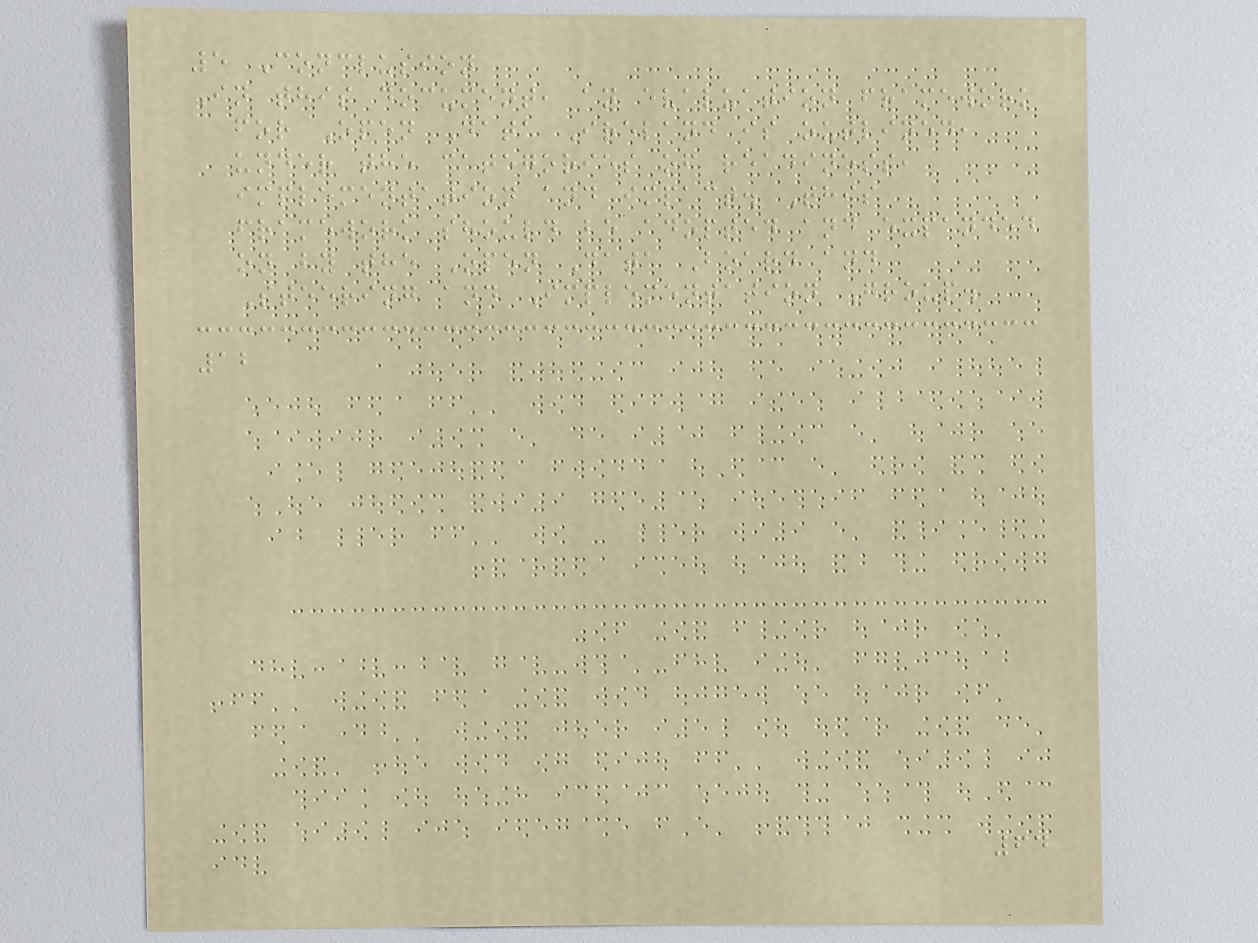5 Conclusion
In this document, an evaluation framework
for Open Data Ireland is outlined,
under the categories of readiness,
implementation and impact. This
framework should be adopted and expanded
on by the Open Data Board and
Steering and Implementation Group.
12
64
